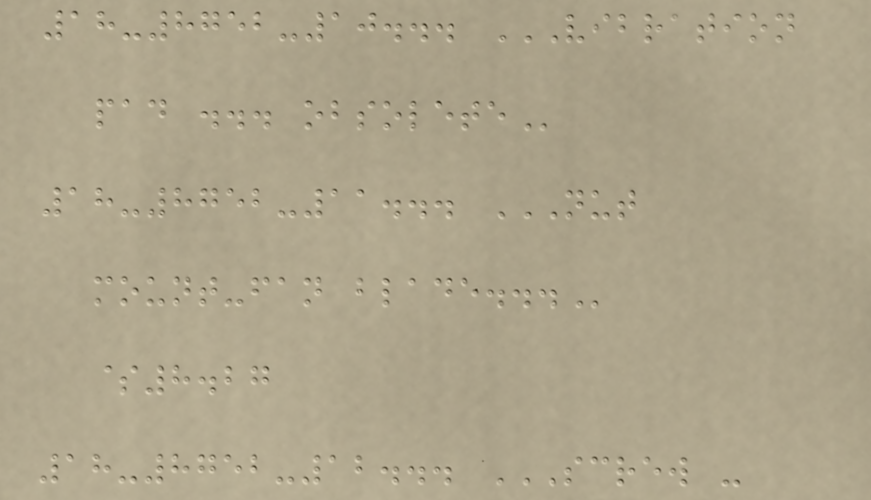18-8752-10... VIBRATION
PAD ... OBSOLETE
18-8752-11... NUT
MOUNT-FAN BLADE...
$8.27
18-8752-12... SCREW -
